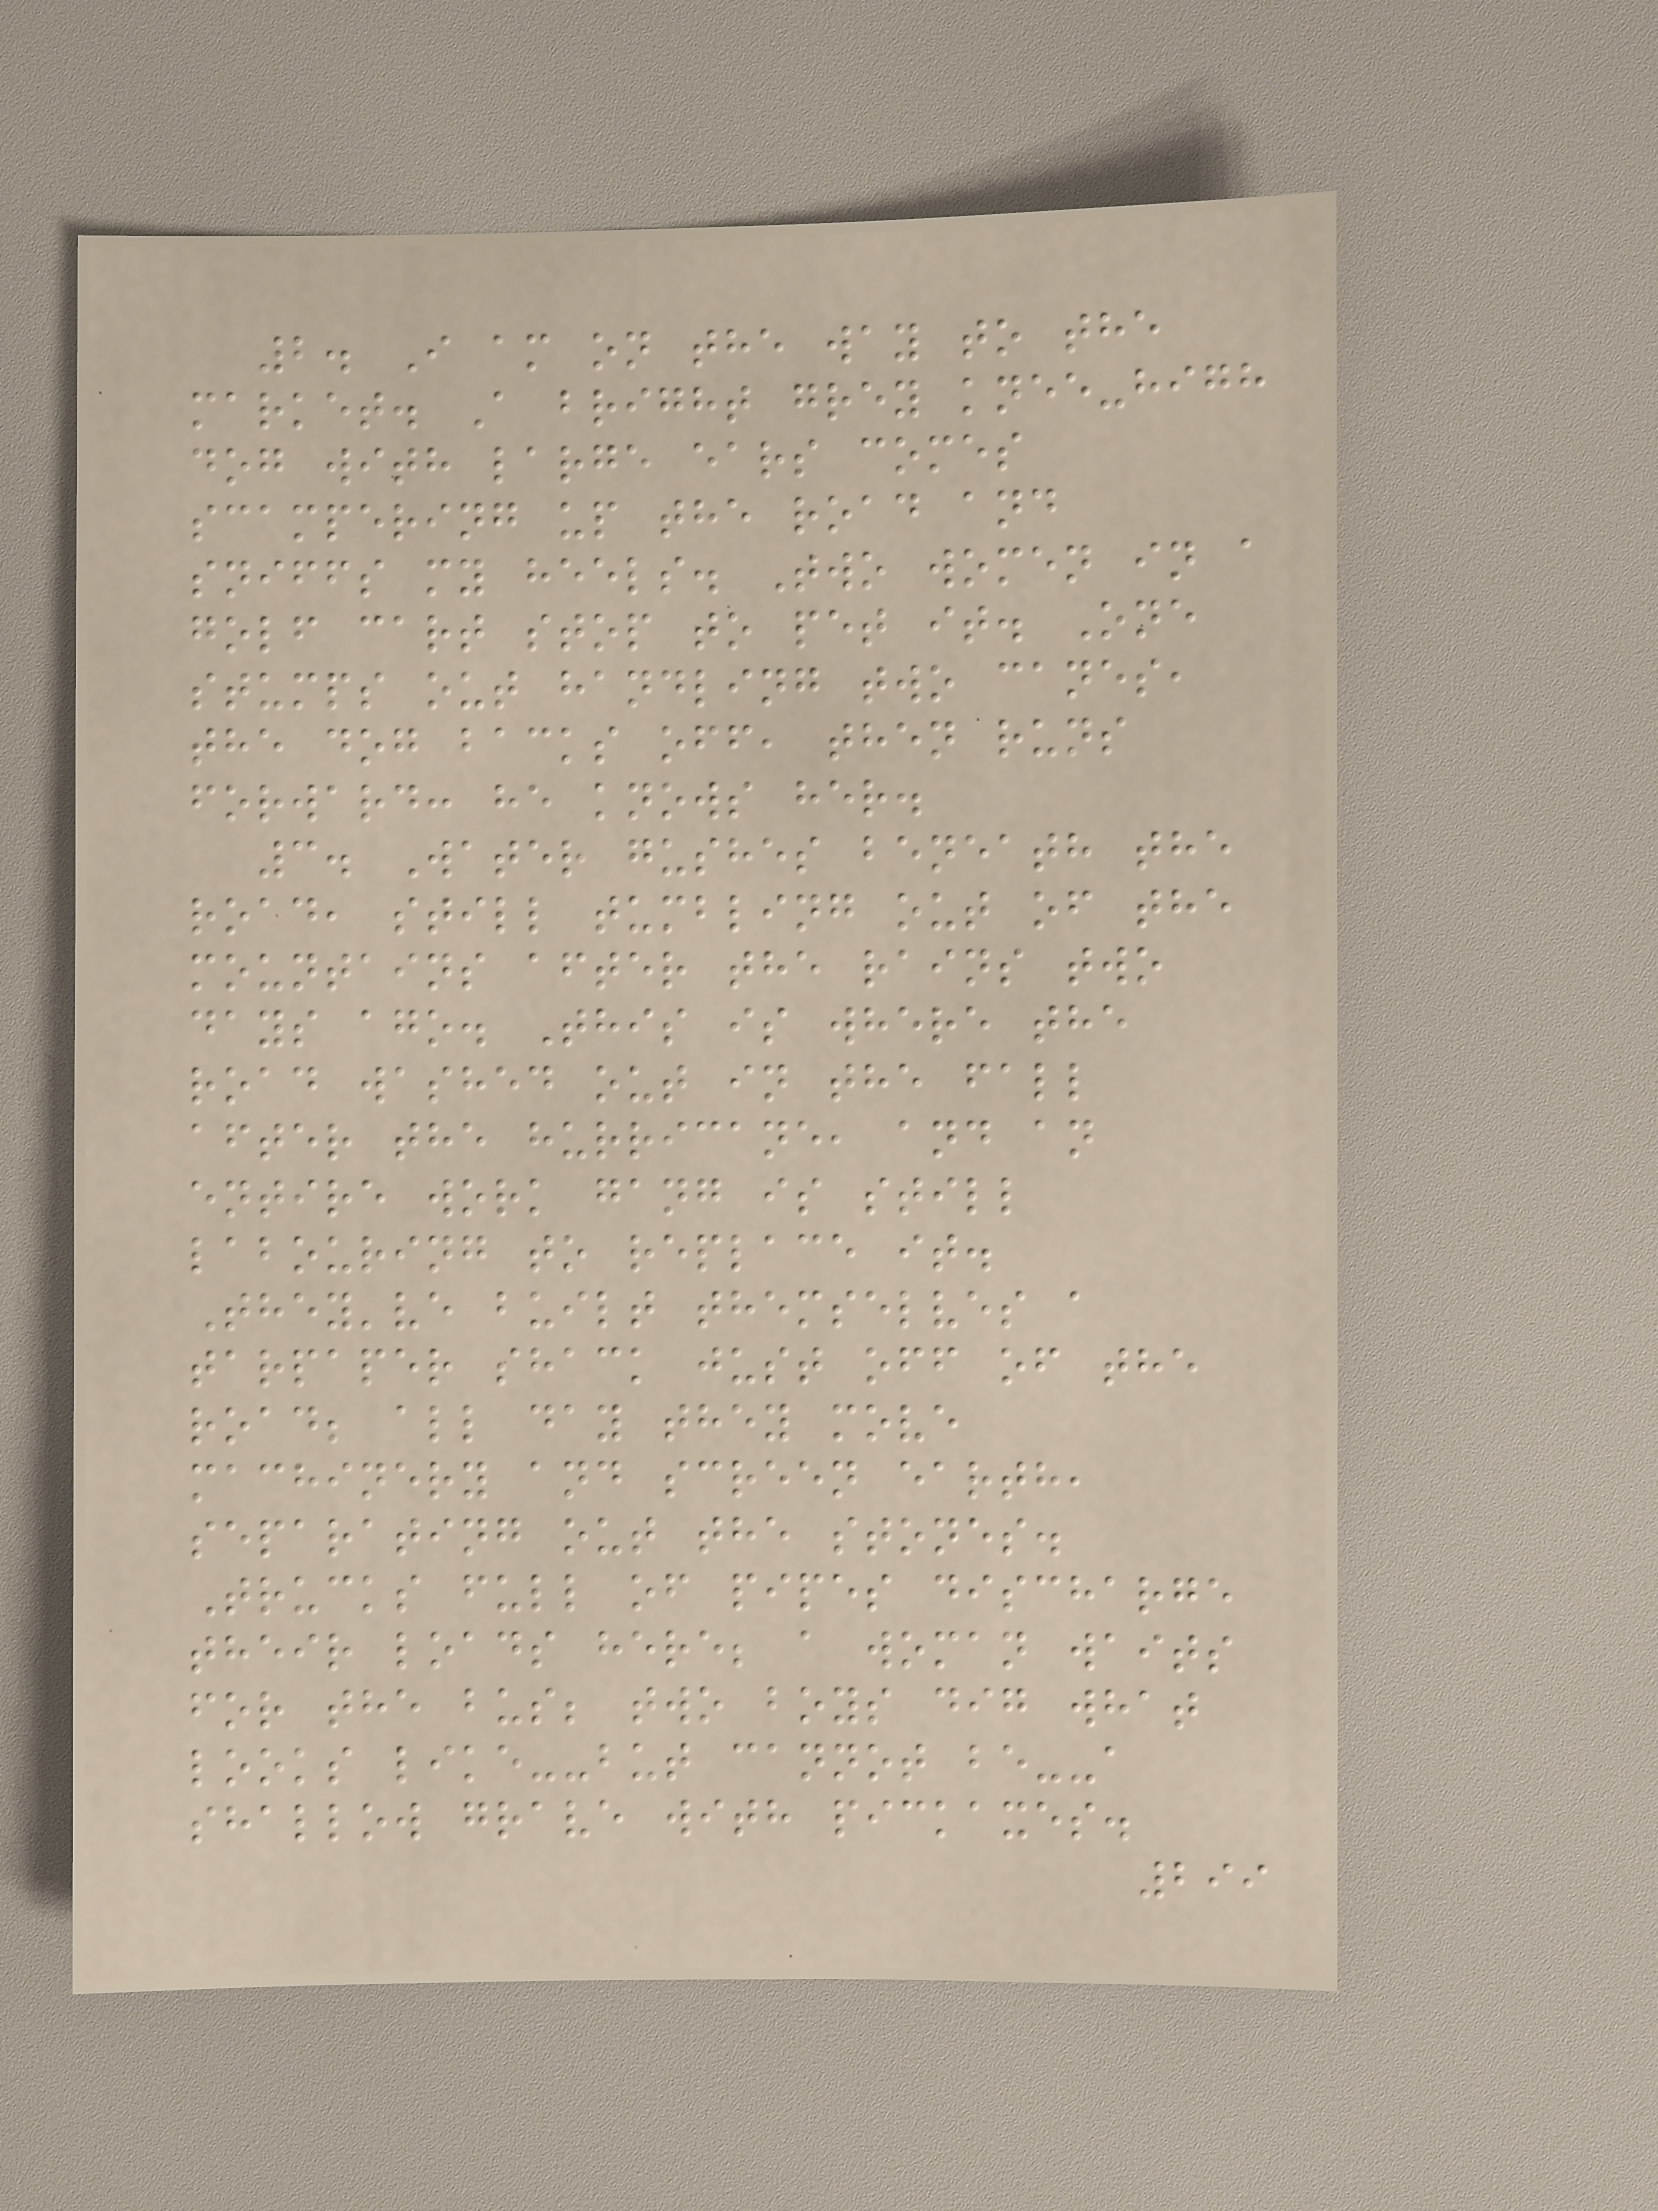2. I am on the way to the
market. A bright grey knee-high
dog with large ears comes
scampering up the road and
sniffs my heels. Two women in a
golf cart stop to pet it. One
stumps out handling two canes,
the dog backs off, then runs
forward: he knows her.
3. Water gushes beneath the
road, still tumbling out of the
mountains after the rains two
days ago. This is where the
road washed out in the fall
after the hurricane, and an
entire work gang is still
labouring to replace it.
They've built themselves a
tarpaper shack just off of the
road; all day they move
machinery and screen earth,
separating out the stones.
Trucks full of pipes discharge
their loads here; a woman waits
for the bus; two boys dig what
looks like--but cannot be--a
shallow grave with pickaxes.
299
